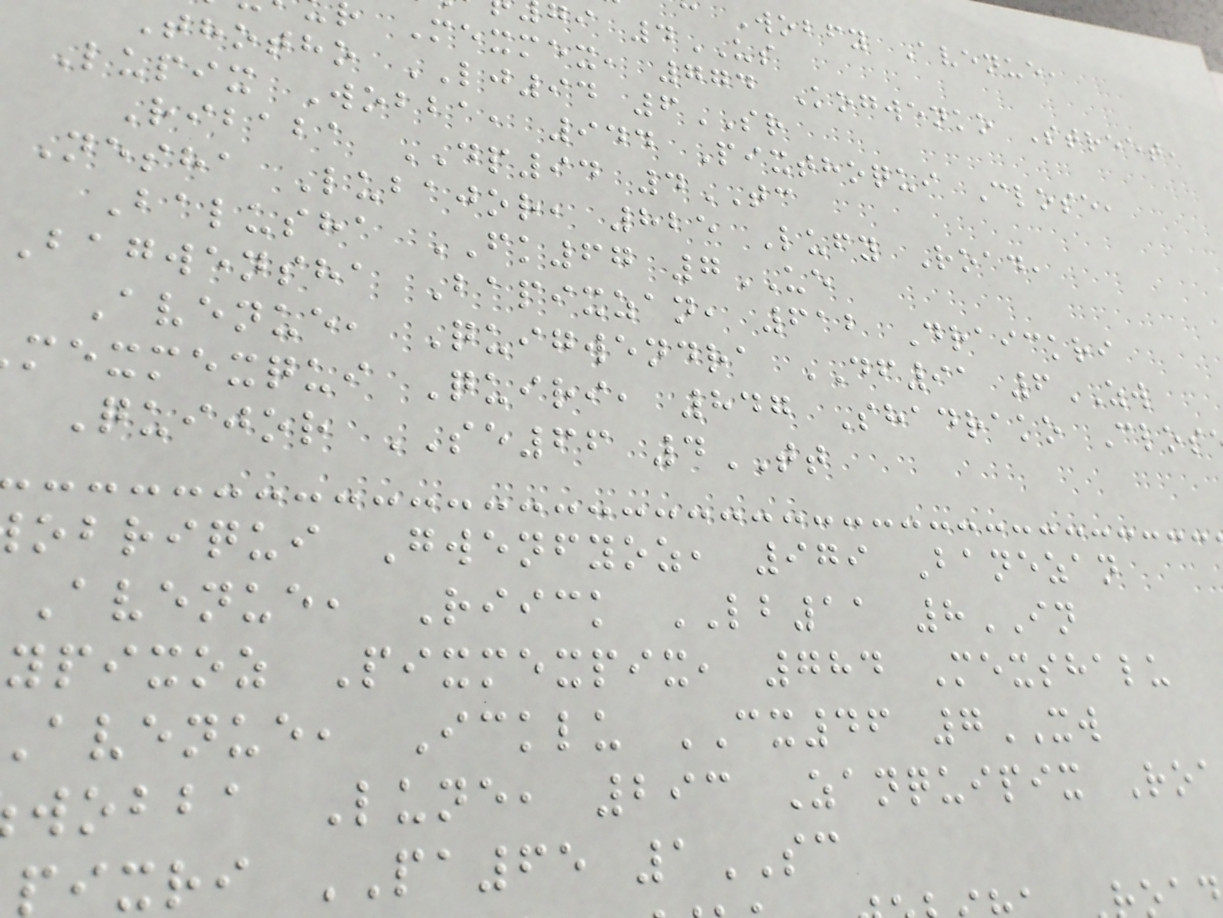Wobfy Avenue,
gi 4US
Mexmex, 774 Kogwenko Street,
Thotho LJ94 6SR
Lupix Wobba, 944 Pixthoqui Close,
Ribaba DP94 4TC
Nesha Lubajor, 825 Lufy Road,
Balusha FK67 7UE
Bagwensha Bapixzan, 612 Draickri
Avenue, Quigwendra DF91 6ZW
mexmexqui Quiri, 847 Shadrako Clos
Quijor SE66 4TT
obriqui Gwenfyoz, 979 Banezan
Avenue, Riick LB11 8IN
ypixoz Pixmexpix, 784 Mexshalu
avenue, Icklu CX46 7XW
wobba Lune, 293 Zanquipix Roa
pixri PA65 1SC
